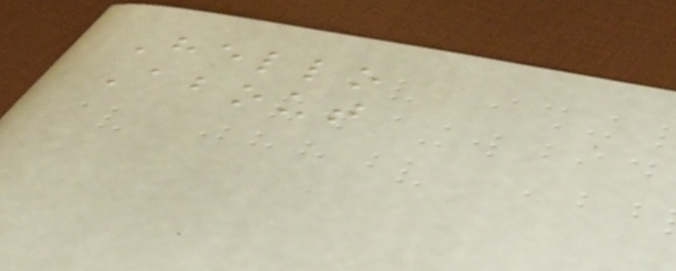Hello
About
